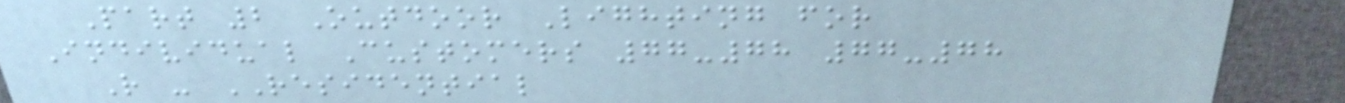Part 2 Outdoor Lighting for
Individual Customers 77-78 77-78
R - RESIDENTIAL
